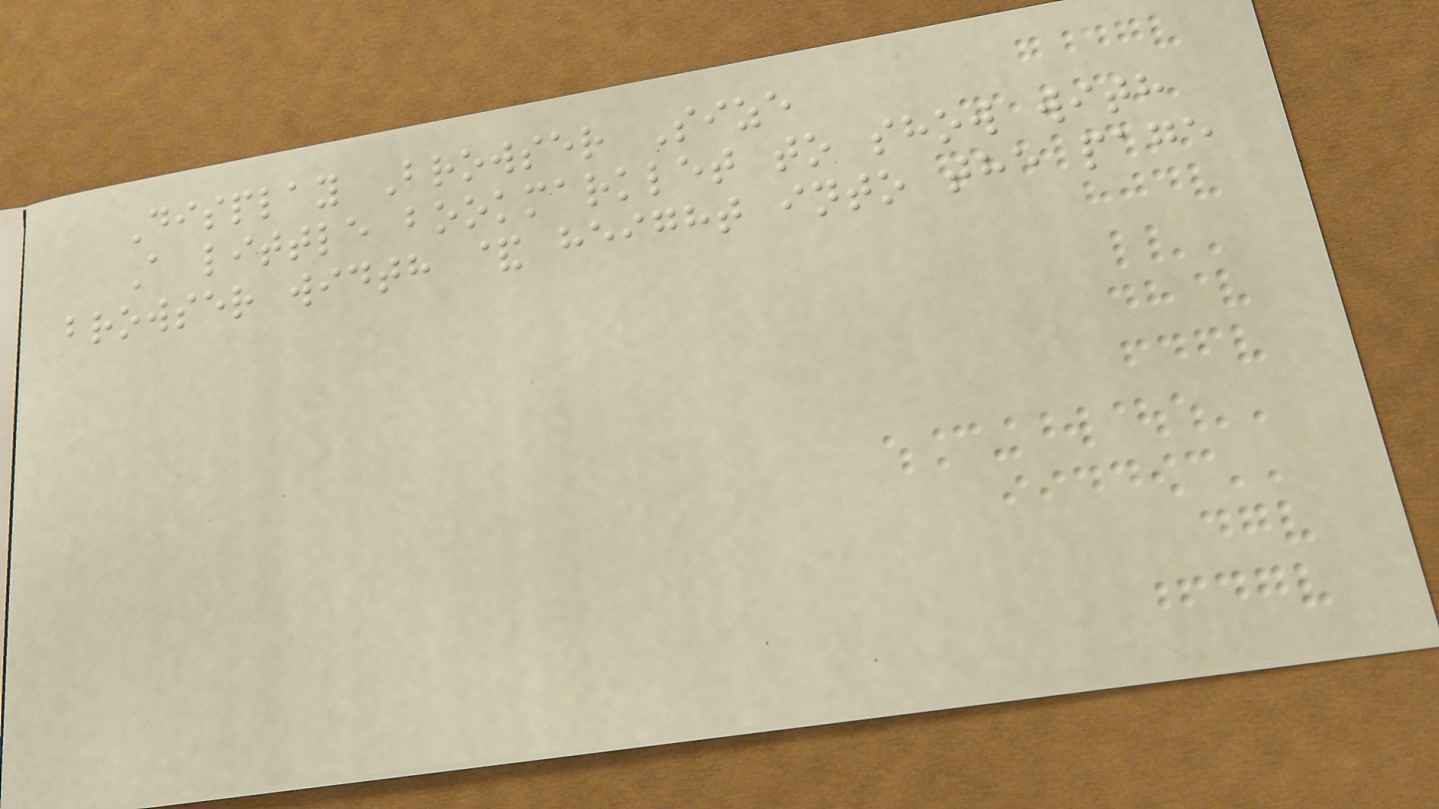Display Browser Size
A little bookmarklet to show with
browser width & height into the page
